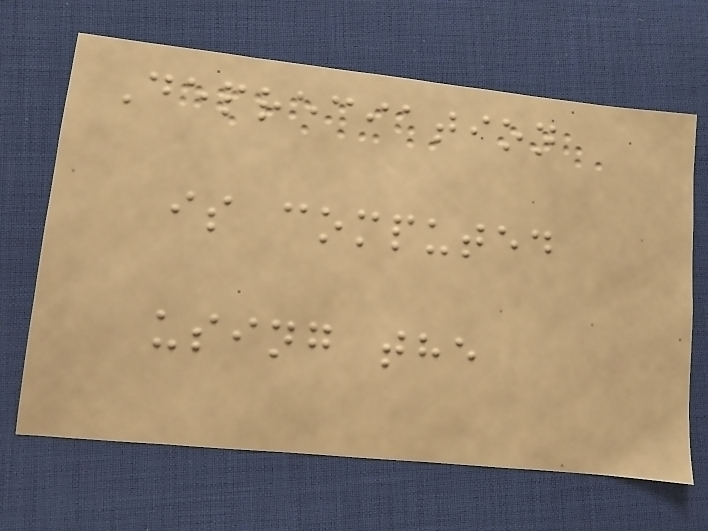Depreciation
is computed
using the
